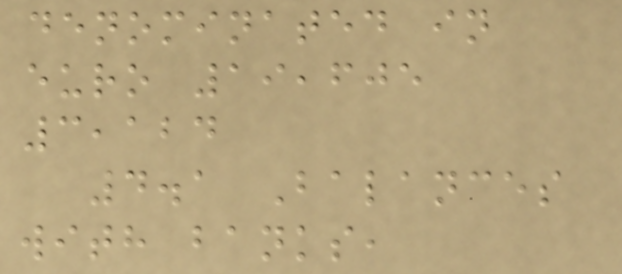denominated in
euro 19,605
3,124
4.1 Balances
with banks,
